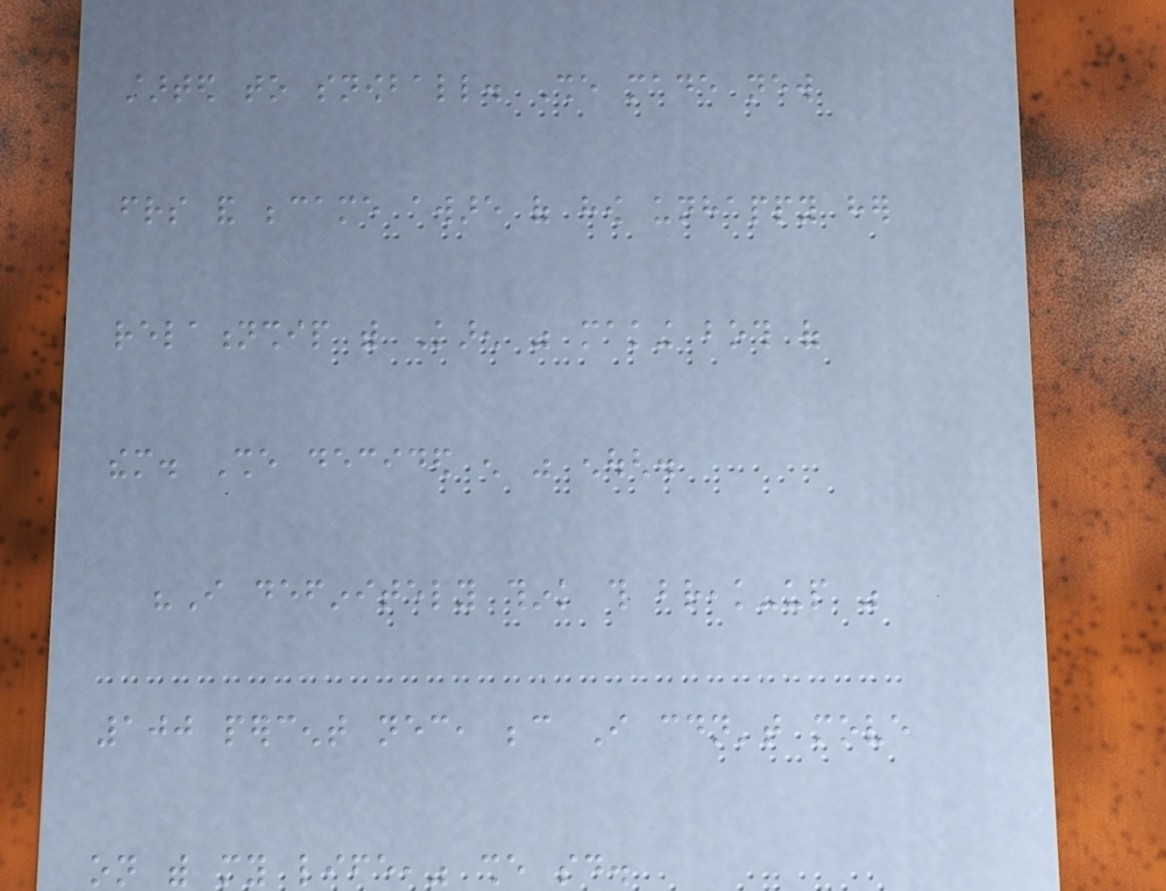started to snowball. She made new
friends and became aware of how unhappy her
relationship with Karen was making both of
them. She decided enough was enough.
"I definitely think this break-up was
100 percent necessary, because I couldn't move
on with my life," she said.
